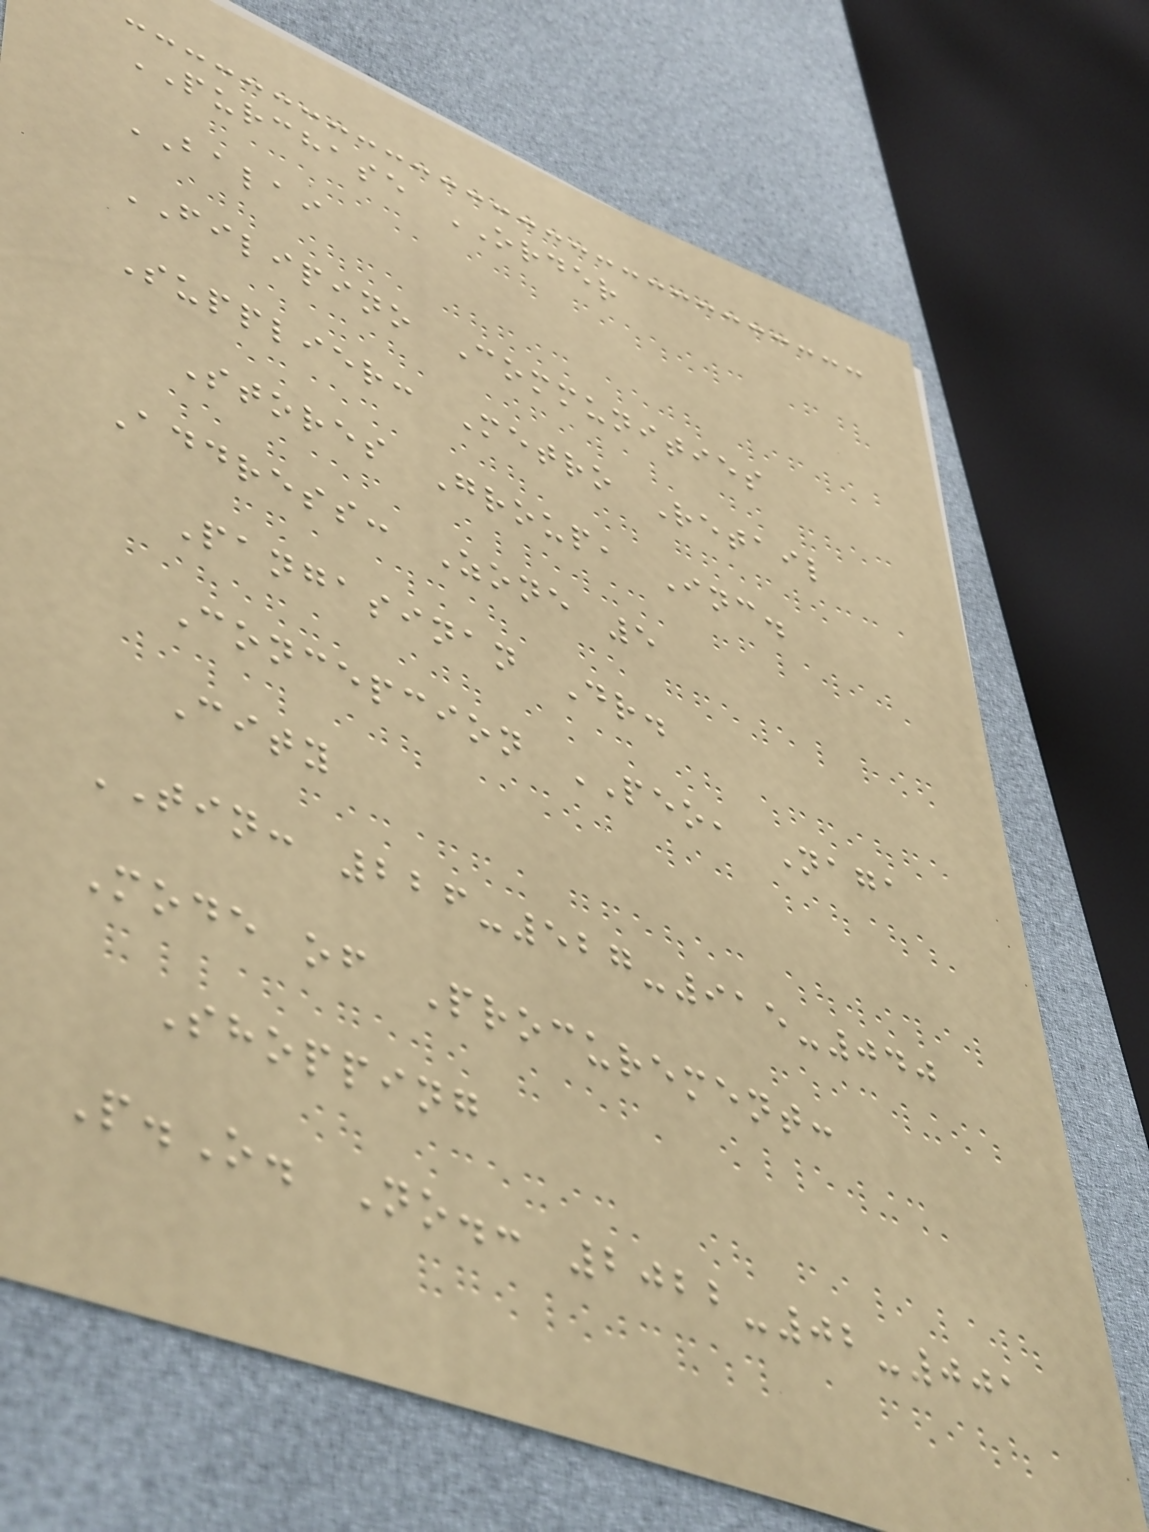PURCHASE ORDER
BALAI
FILIPINO Communities
Supplier: Metro Retail
Stores Group, Inc.
Address: Zone 5
Pangasinan Dr.
Concepcion PEO, Naga
City
TIN: 226-527-915-040
Mode of Procurement:
Shopping
P.O. No.: 2022-02-001
